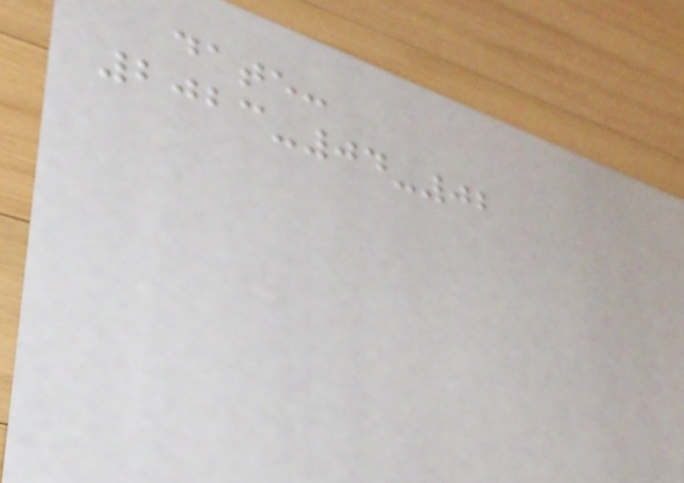date:
2023-04-02
